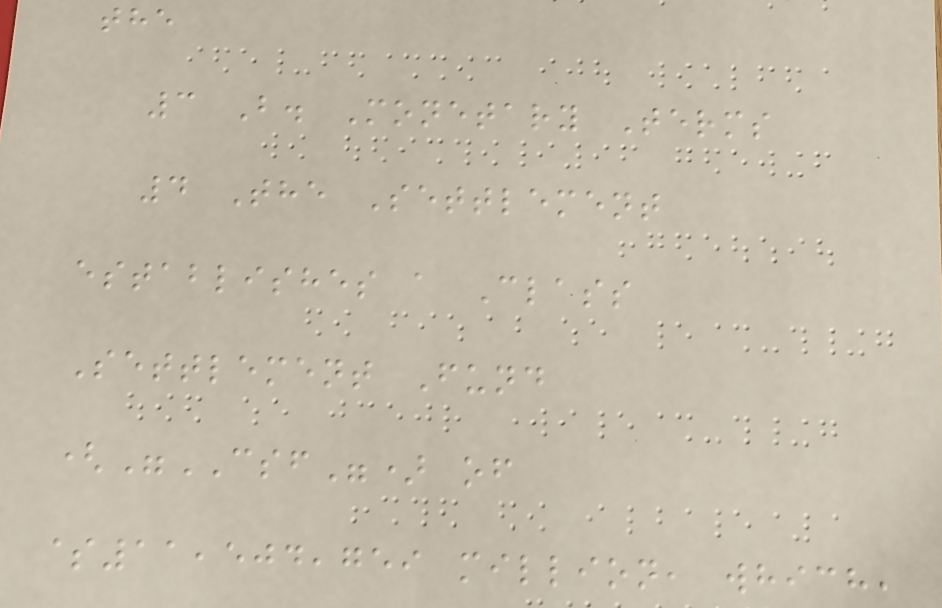the
3 B. Monetary Terms
4 The Settlement
establishes a Class
Settlement Fund
("CSF") of
$11,504,759 million, which,
